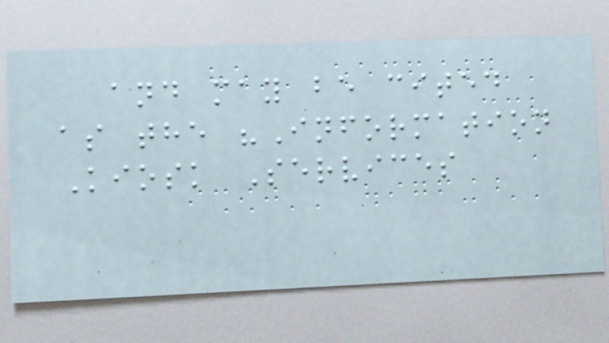and may be cited
as the "Information
Kiosk Services
